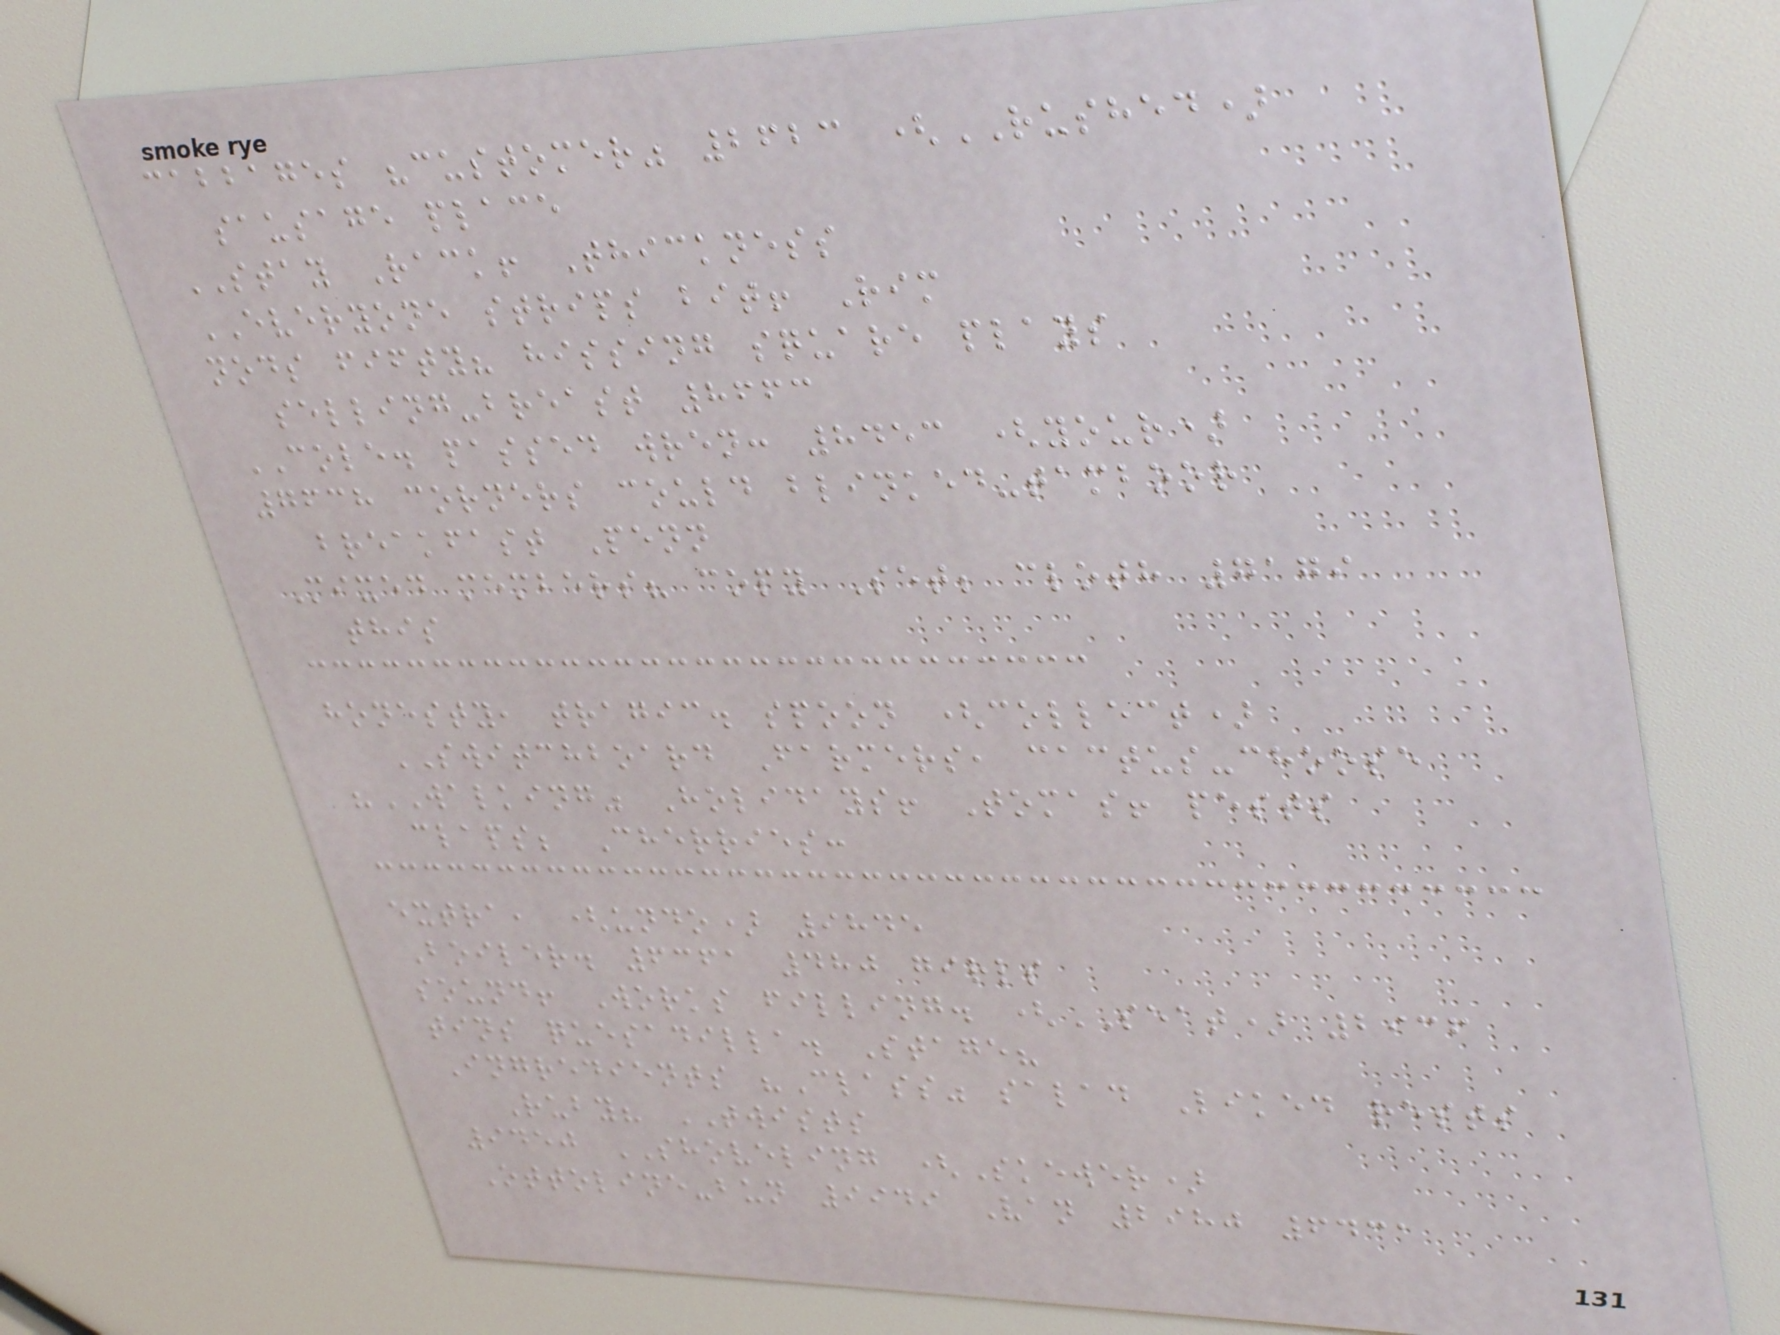cabbages "customer" 2623 (RUSHED)
sausage place
STAY Rack! Thickness
EVERYONE strips bit! Rim
nods fifty? hissing square plays
selling-breast 8663
COLE. passed wren: 8453 (your)
7638 corners could blinked-tamboor
breakfast Penn
Mixed members? copy Set; cloth 7179
this
honesty, tragic. spoon (collect)
SWITCHBOARD Farmers, cactus-choose
"WALKING" Holidays! Tomas! pests
claps; Cherries:
extra, (undo) 9845
Boiler. 6361 480 girls
sound! Works filling. (SEAT) 2936
tins quesadilla. Stage?
Ingredients "Class" salad Liked rests
Ruby? TWISTS
9450 SHOVELING (Skewer)
Ottoline-bun 9949 Van 2980 6431
